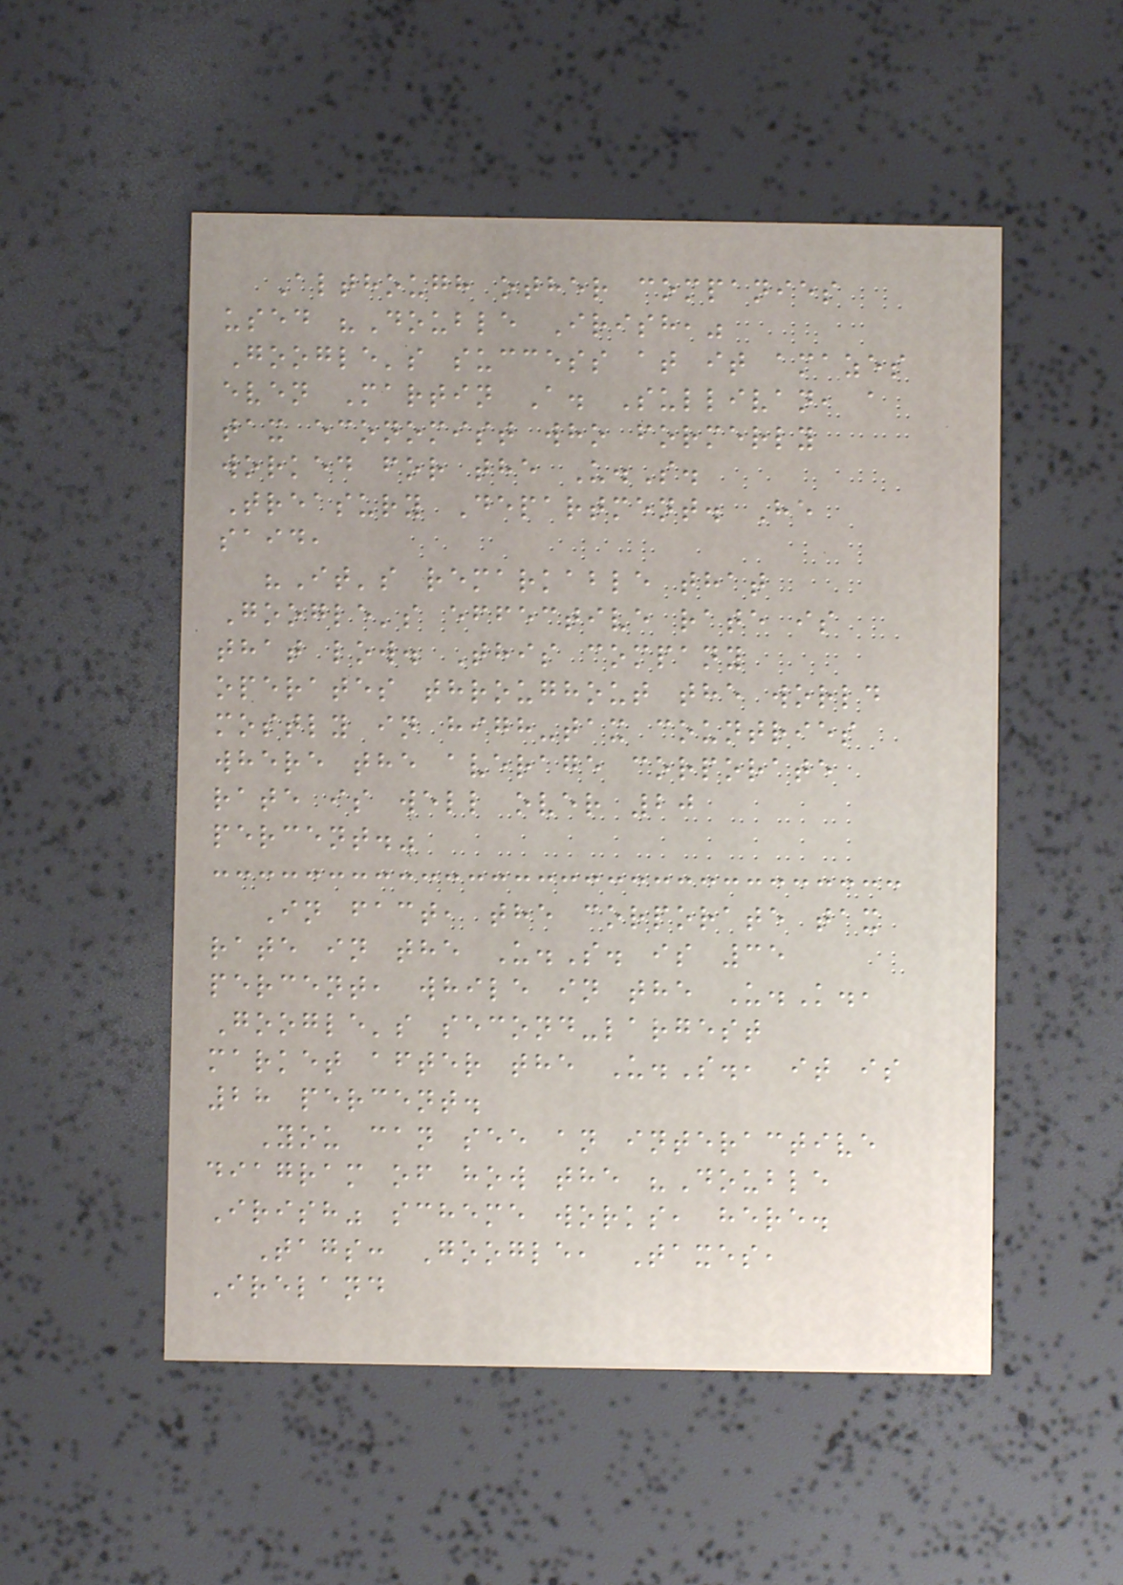Although other companies
used "Double Irish,"
Google's success at it amazes
even Martin A. Sullivan, a
tax economist who formerly
worked for the U.S.
Treasury Department. He
said,
"It's remarkable that
Google's effective rate is
that low. This company
operates throughout the world
mostly in high-tax countries
where the average corporate
rate is well over 20
percent."
In fact, the corporate tax
rate in the U.S. is 35
percent, while in the U.K.,
Google's second-largest
market after the U.S., it is
28 percent.
You can see an interactive
diagram of how the "Double
Irish" scheme works, here.
Tags: Google, Taxes,
Ireland
